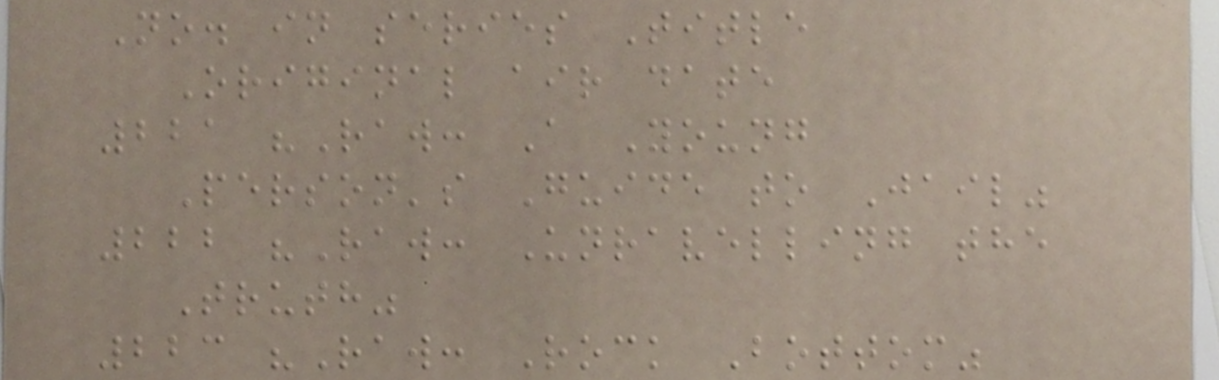No. in series Title
Original air date
221 "Raw: A Young
Person's Guide to Jail"
222 "Raw: Unravelling the
Truth"
223 "Raw: Rock Bottom"
